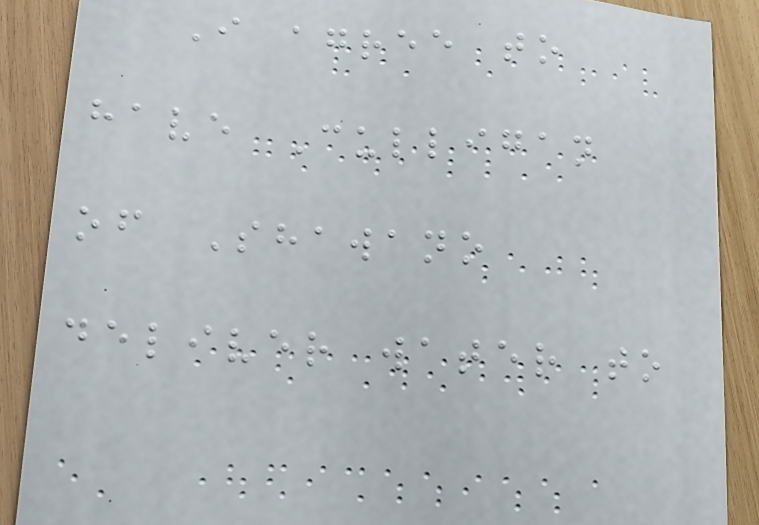I agree to
have Culligan
of Shawano
deliver water to
